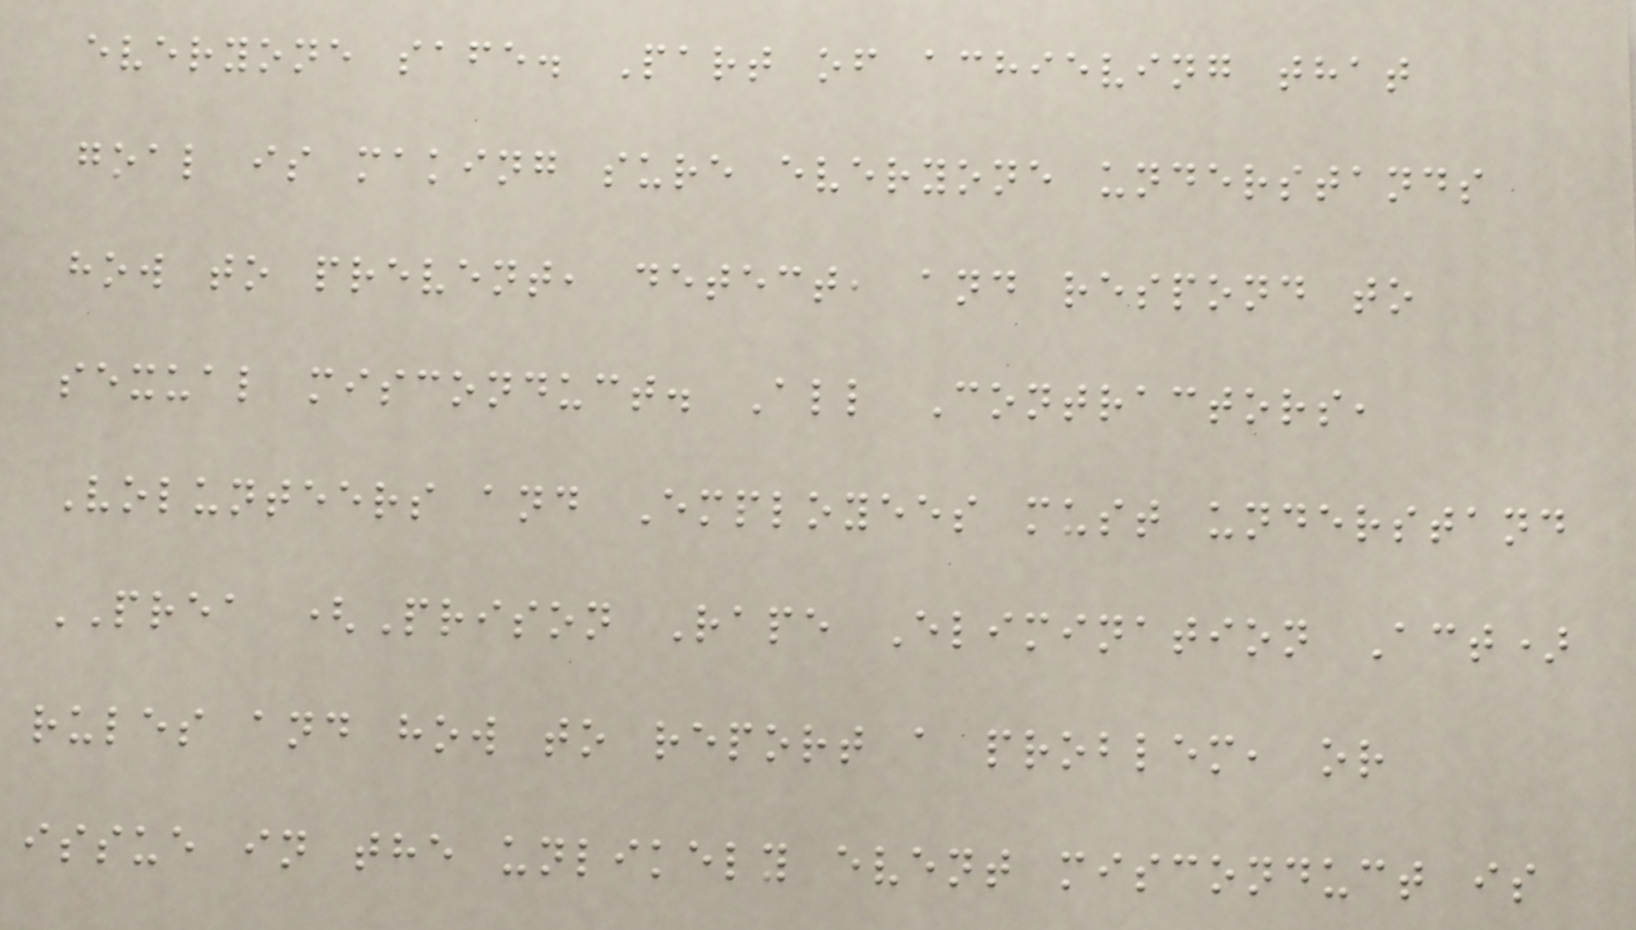everyone safe. Part of achieving that
goal is making sure everyone understands
how to prevent, detect, and respond to
sexual misconduct. All Contractors,
Volunteers and Employees must understand
PREA (Prison Rape Elimination Act)
rules and how to report a problem, or
issue in the unlikely event misconduct is
